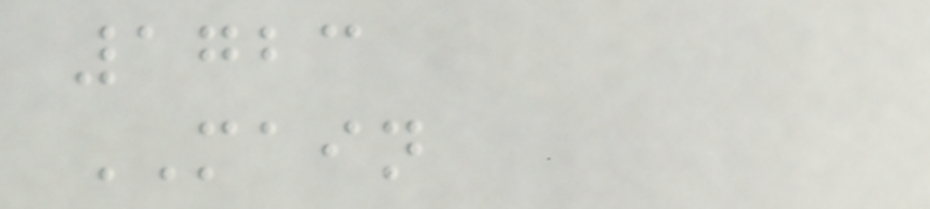1723
MAIN
